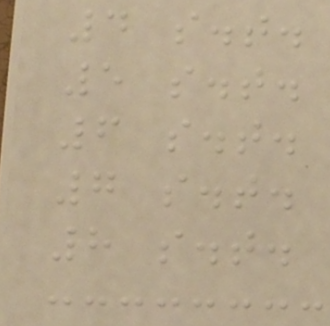4 s.t.
5 s.t.
6 s.t.
7 s.t.
8 s.t.
